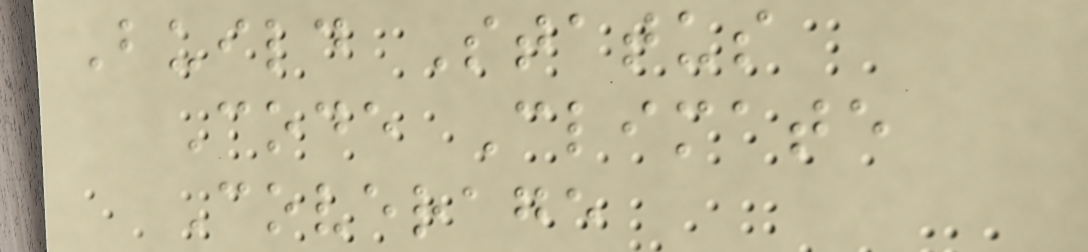Build Status
Code Climate
Coverage
